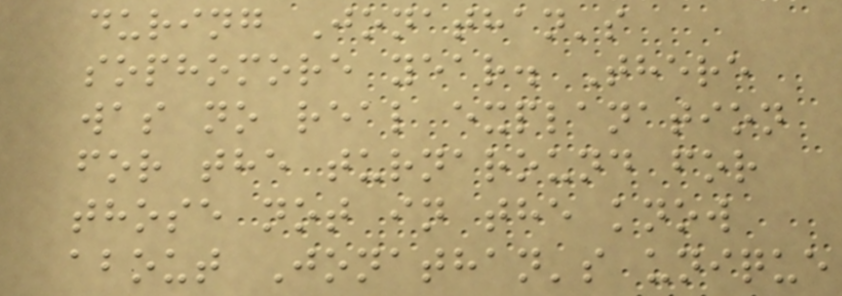during Jonathan's
sophomore year. There
was no real explanation
for the turnaround for
those not in the know
about Jonathan's unique
